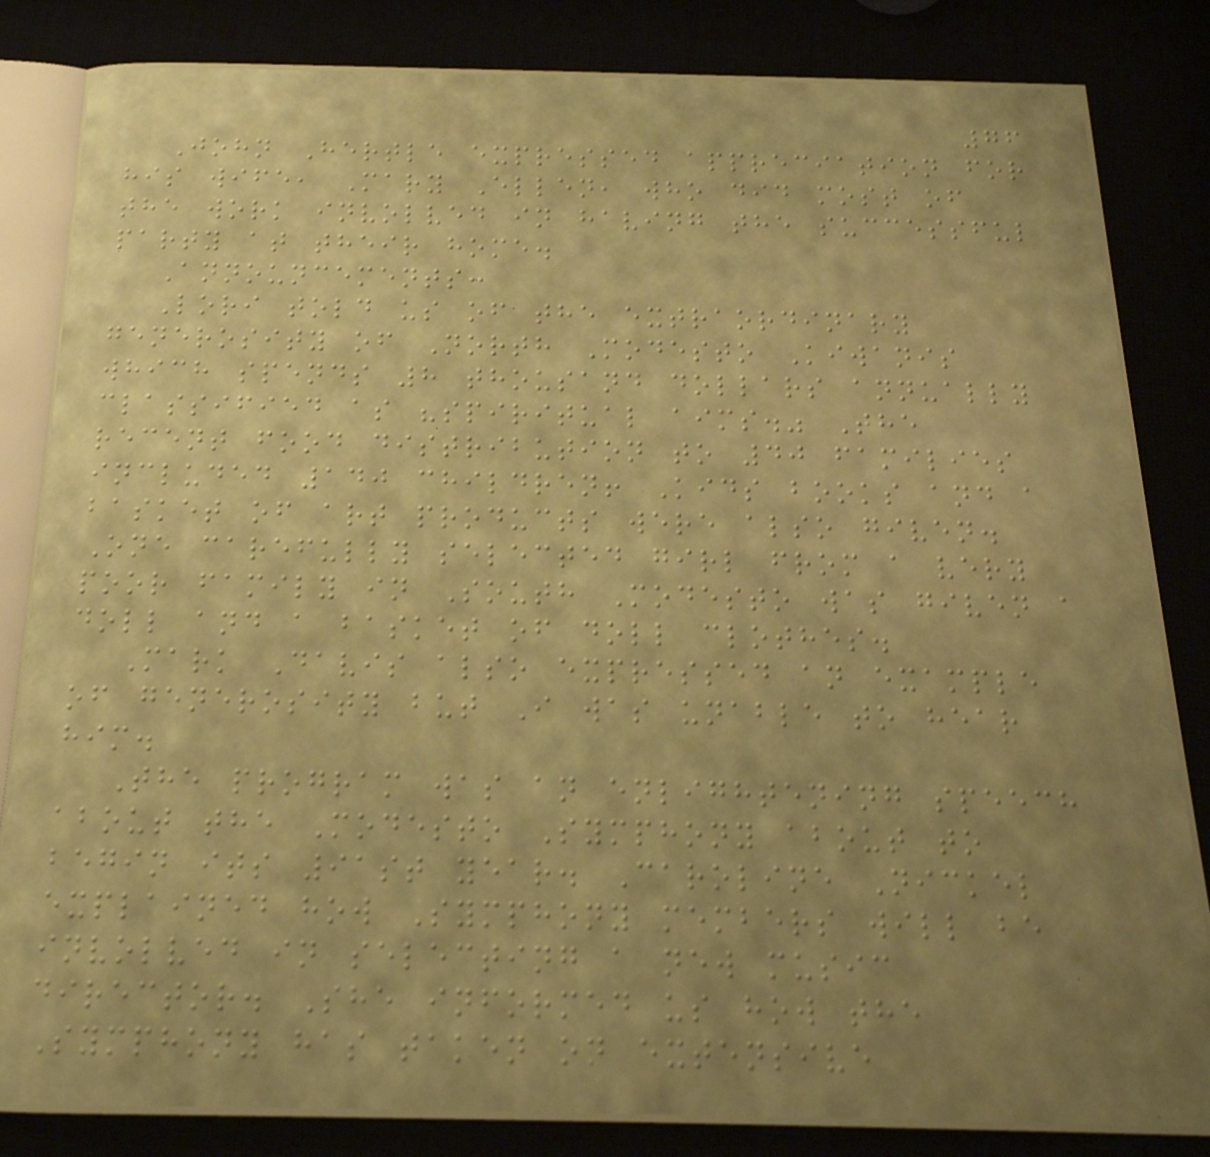76
John Hertle expressed appreciation for
his wife, Mary Ellen, who did most of
the work involved in having the successful
party at their home.
Announcements:
Lori told us of the extraordinary
generosity of North Modesto Kiwanis
which spends 8 thousand dollars annually
classified as "spiritual aims." The
recent food distribution to 40 families
included 140 children! Kids books and a
basket of art products were also given.
One carefully selected girl from a very
poor family in South Modesto was given a
doll and a basket of doll clothes.
Mark Davis also expressed an example
of generosity but I was unable to hear
him.
The program was an enlightening speech
about the Modesto Symphony about to
begin its 91st year. Caroline Nickel
explained how Symphony members will be
involved in selecting a new music
director. She informed us how the
Symphony has taken on extensive
